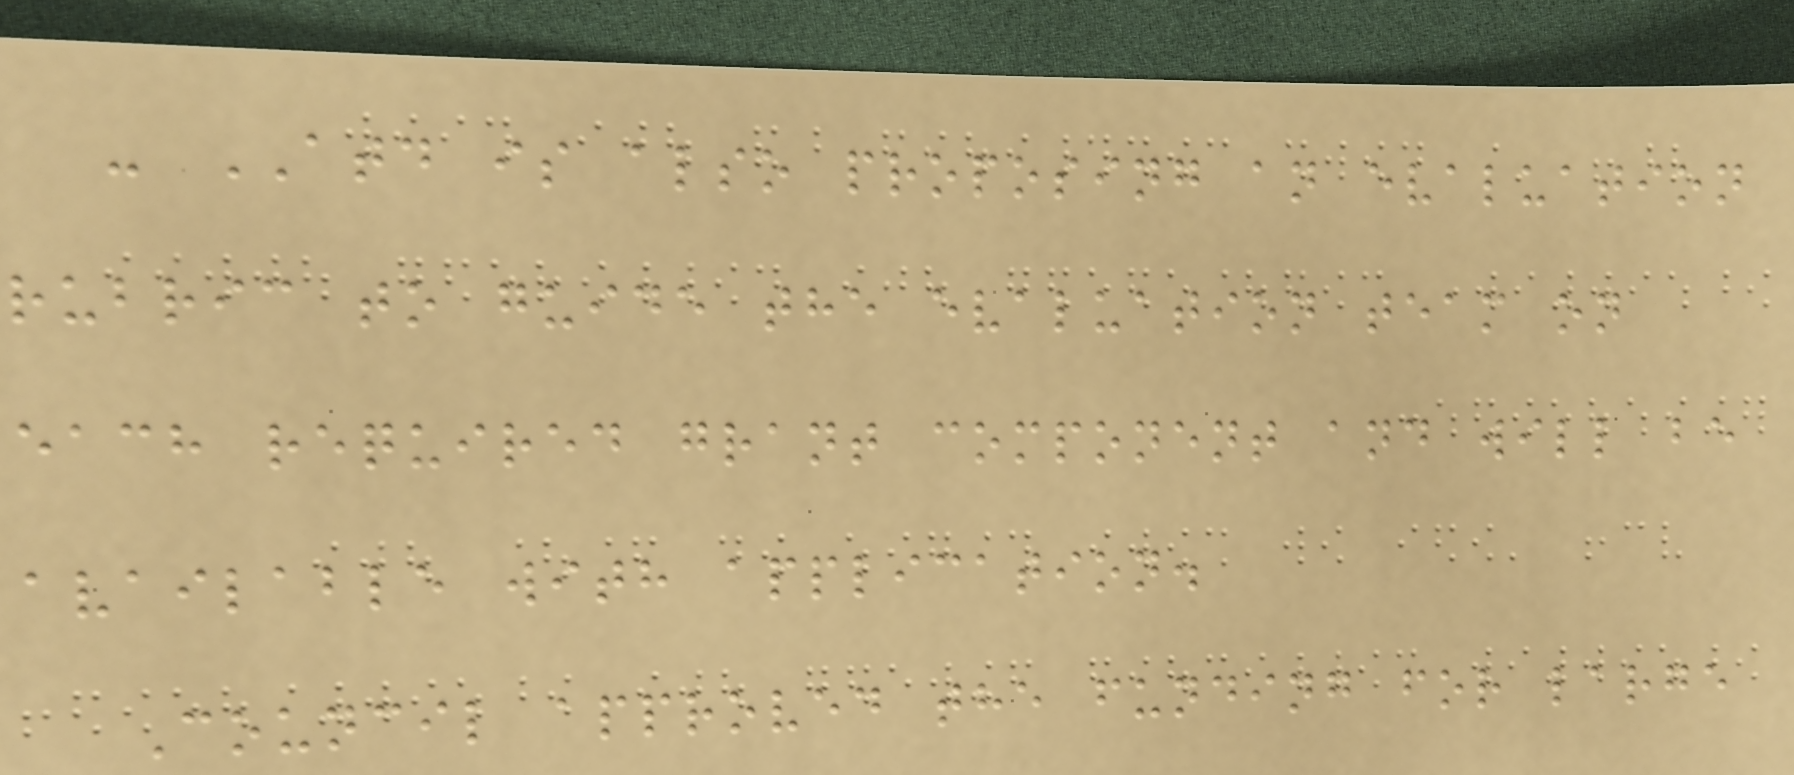- ATD is also proposing an evaluation
rubric to guide the evaluation team on
each required grant component and will be
available with application.
Council approved the funding for large
